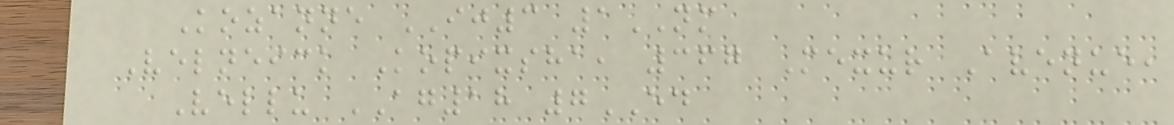Kozanne IJ3 1NM
Velneick Kopixsha, 367 Mexur Avenue,
Vellu AG18 7ED
